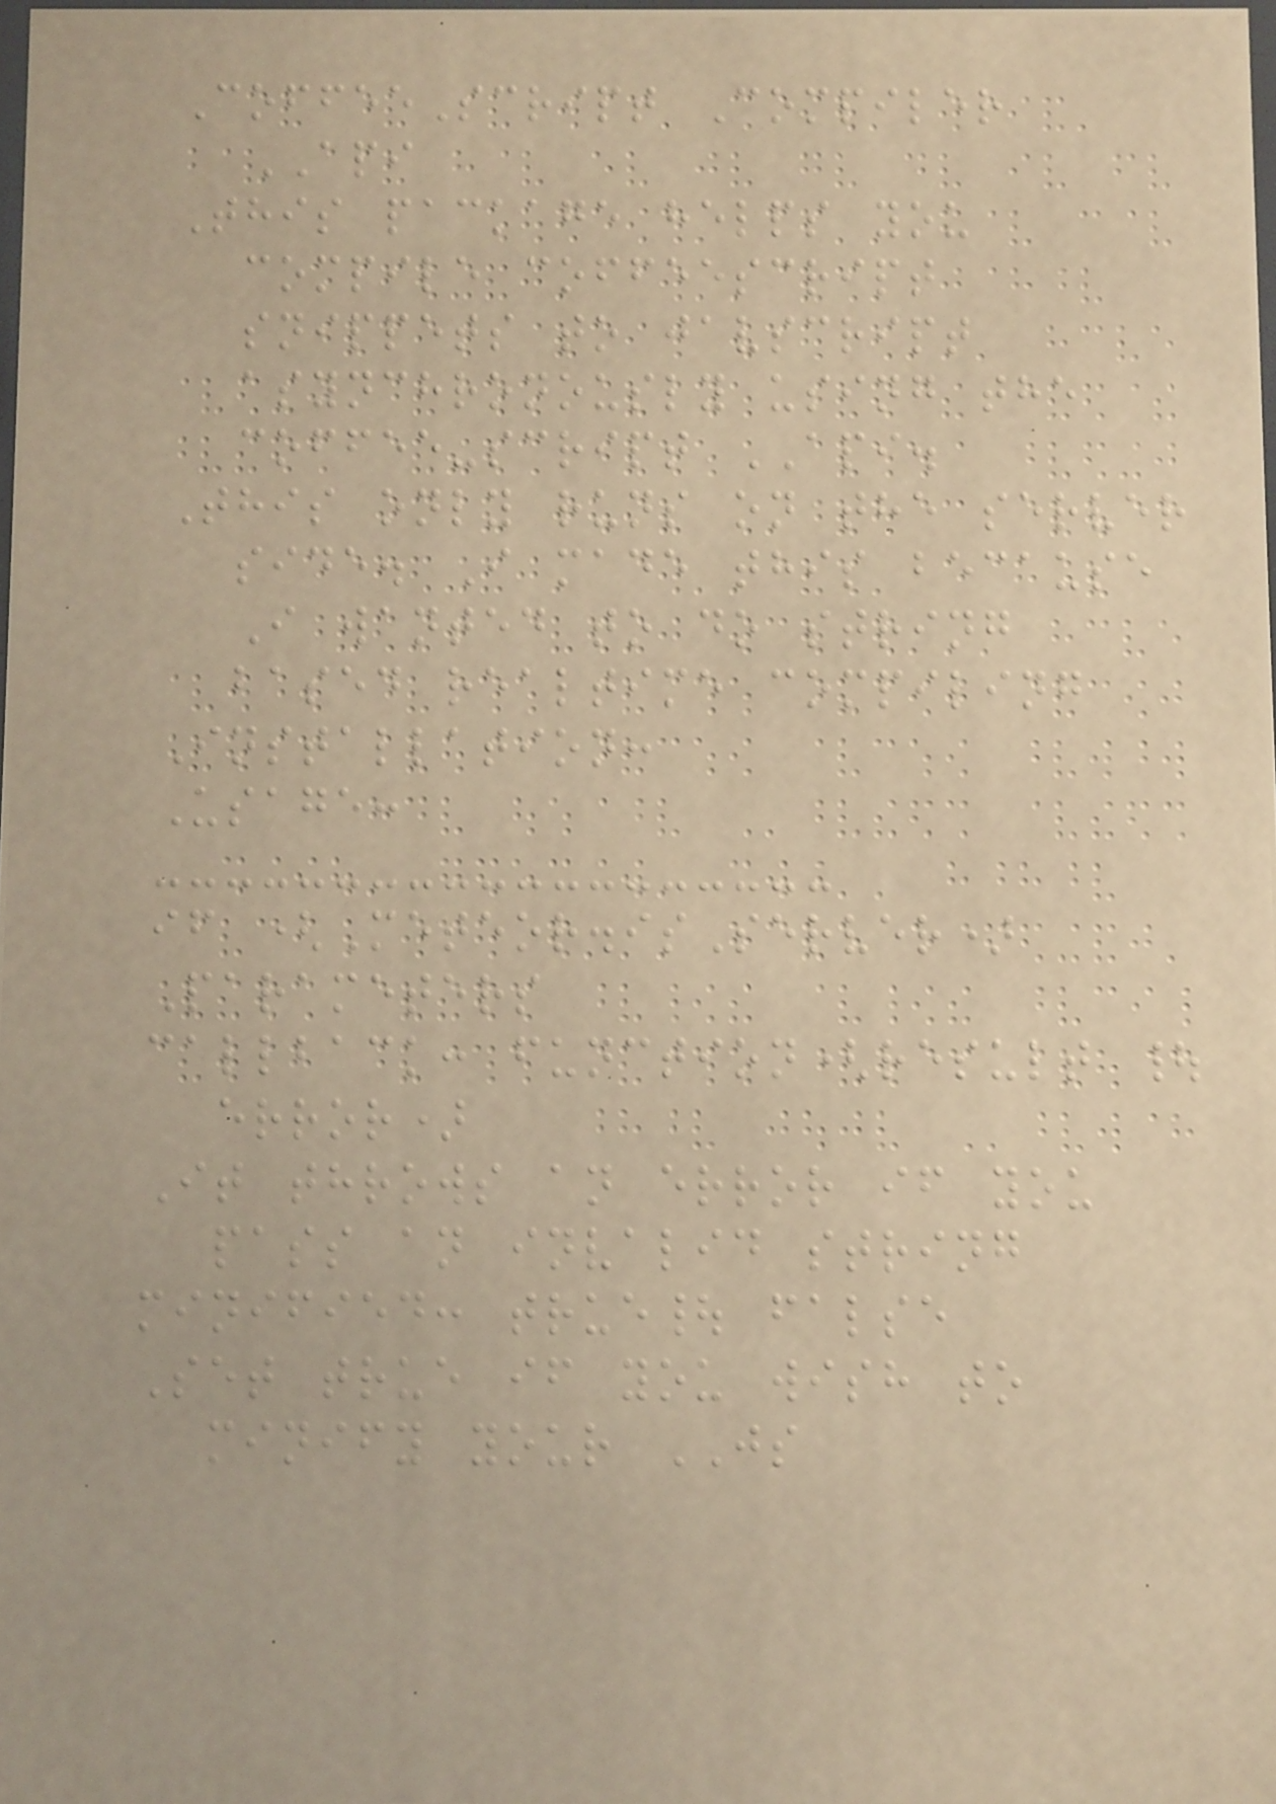CoffeeScript Compiler
API
This package helps you
compile coffeescript
snippets to javscript
asynchronously using the
coffee-script API.
This only runs on the server
side. I made this because
I wanted to do string
based realtime compiling
Installation:
Usage:
if (Meteor.isServer)
Parameters
callback: function(result |
error)
It throws an error if you
pass an invalid string
minified: true| false
Set true if you wish to
minify your JS
